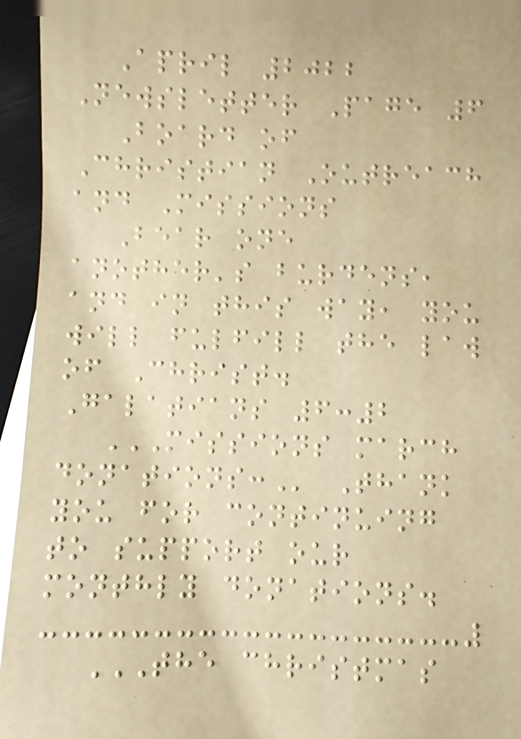April 2022
Newsletter Page 6
Board of
Christian Outreach
and Missions
Bear one
another's burdens,
and in this way, you
will fulfill the law
of Christ.
Galatians 6:2
MISSIONS MARCH
DONATIONS: Thank
you for continuing
to support our
monthly donations.
THE CHRISTMAS
